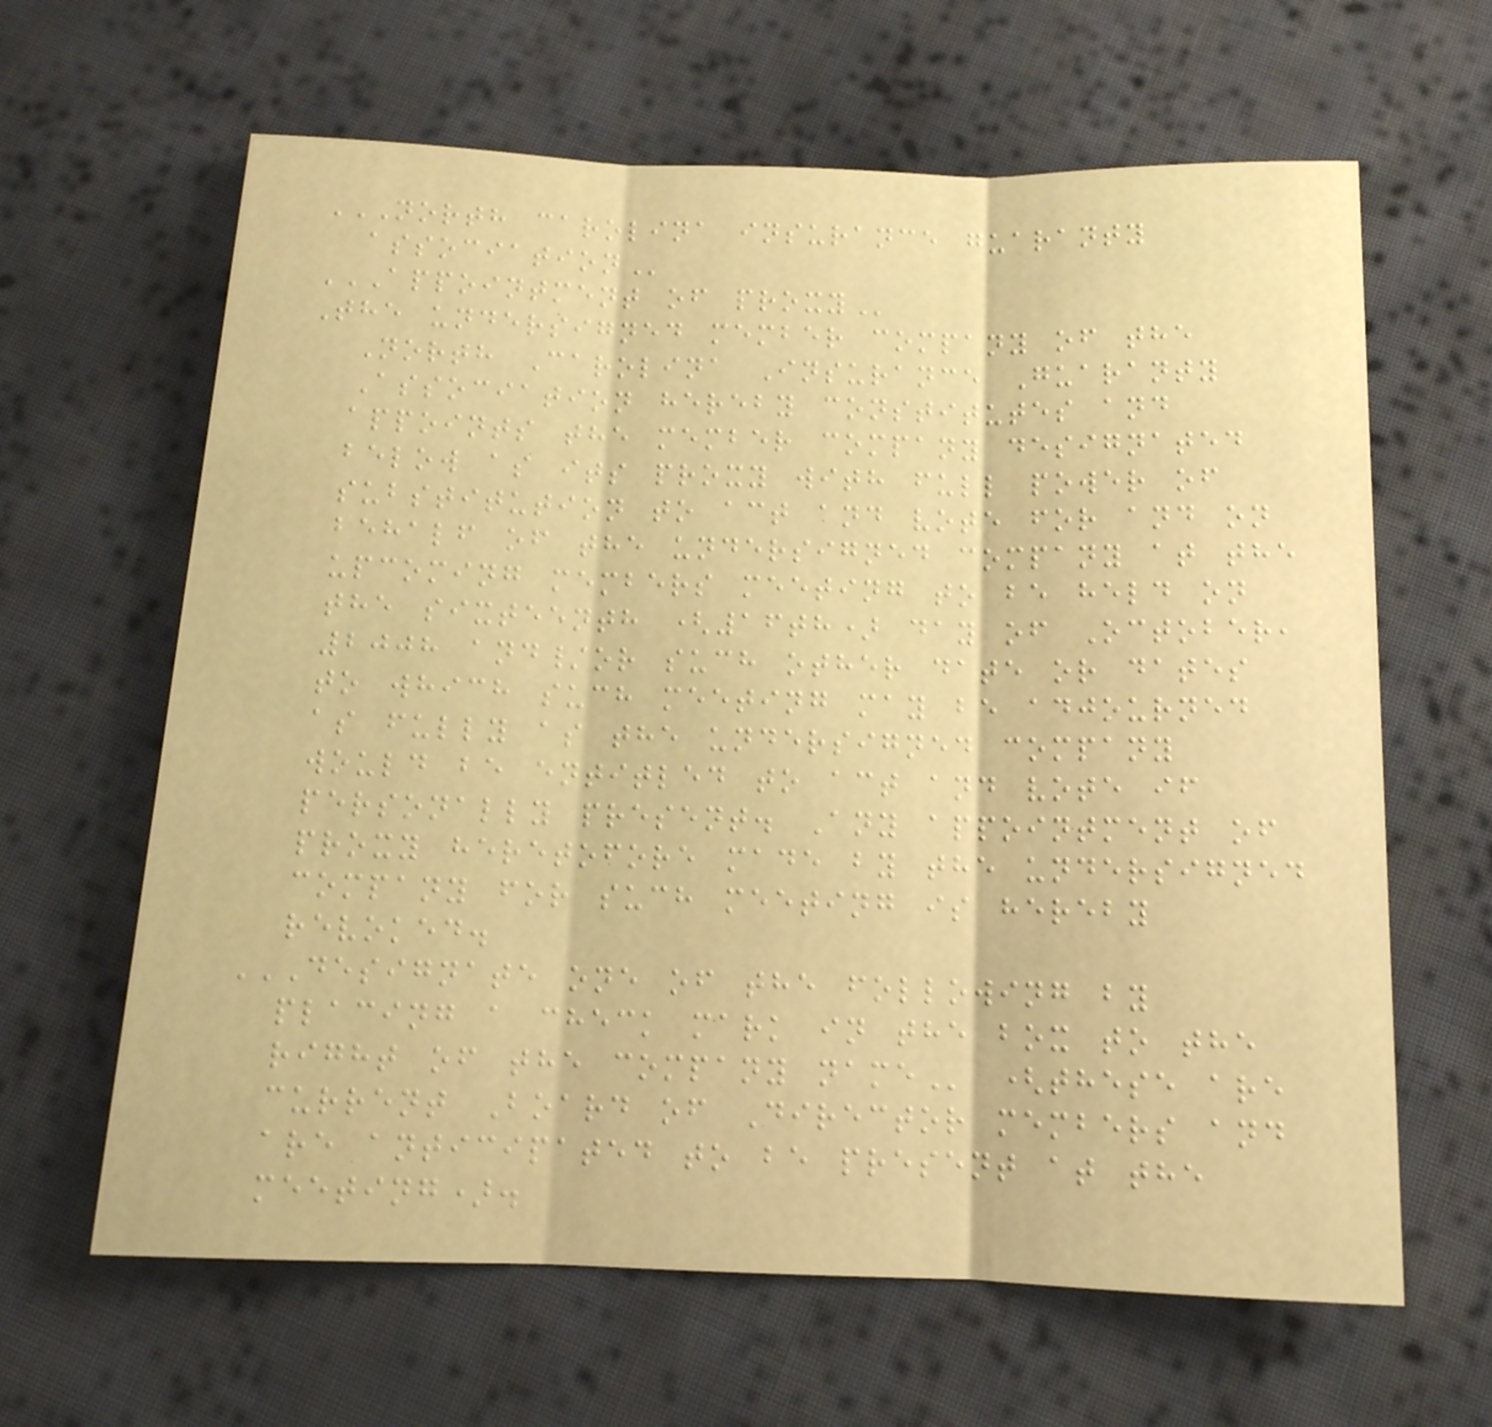NORTH CAROLINA INSURANCE GUARANTY
ASSOCIATION
APPOINTMENT OF PROXY
The undersigned member company of the
North Carolina Insurance Guaranty
Association hereby constitutes and
appoints the member company designated
below as its proxy with full power of
substitution to act and vote for and on
behalf of the undersigned company at the
upcoming members meeting to be held on
the sixteenth (16th) day of October,
2008 and/or such other date or dates
to which such meeting may be adjourned
as fully as the undersigned company
would be entitled to act and vote if
personally present. Any appointment of
proxy heretofore made by the undersigned
company for such meeting is hereby
revoked.
DESIGNATE ONE OF THE FOLLOWING BY
PLACING A CHECK MARK IN THE BOX TO THE
RIGHT OF THE COMPANY NAME (these are
current Board of Director members and
are anticipated to be present at the
meeting).
